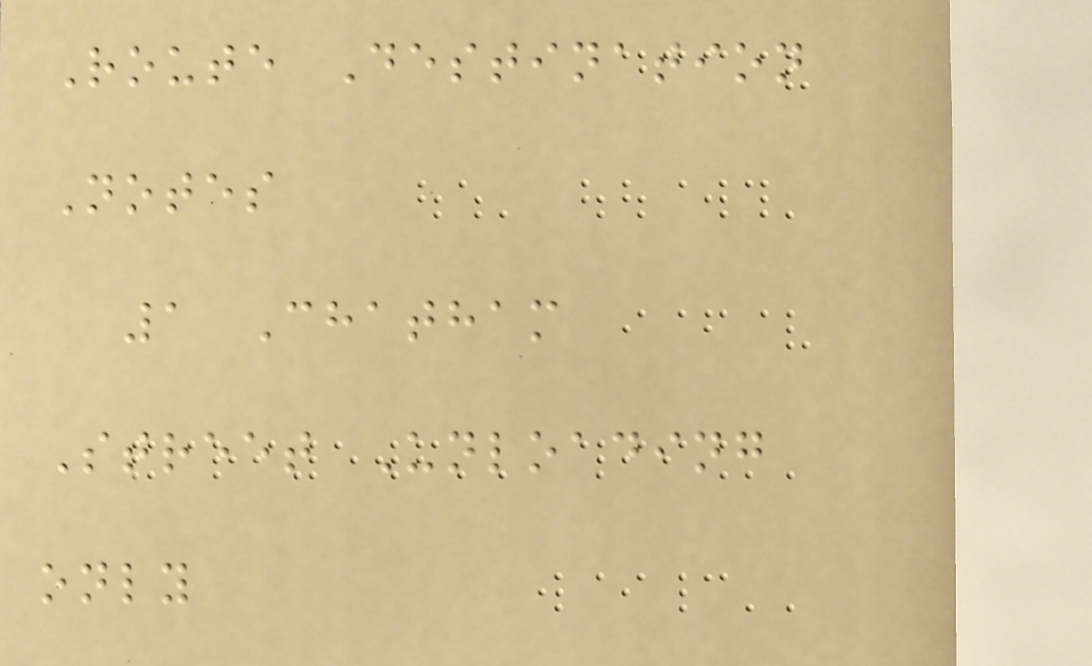Route Destination
Notes
1 Chatham
Street Unloading
only
